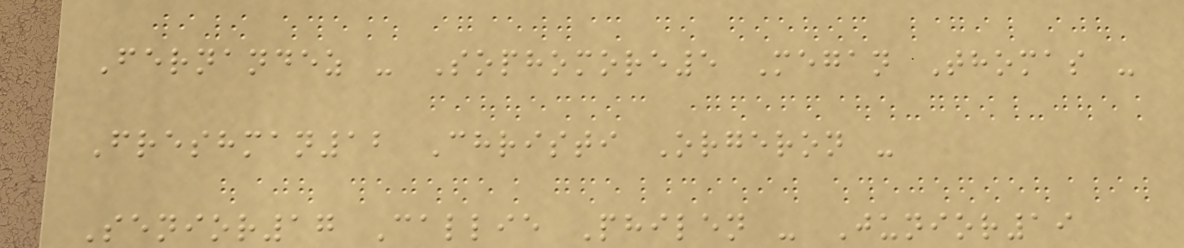Fernandez - Sophomore5 Megan Thomas -
Freshman12 Christi Orgeron -
Senior17 Callie Philen - Junior19
